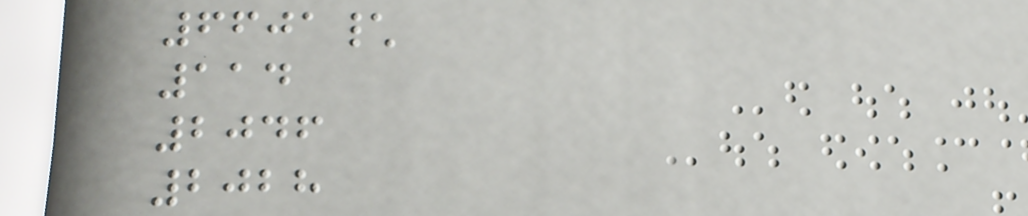6601\
114
2046
2028
